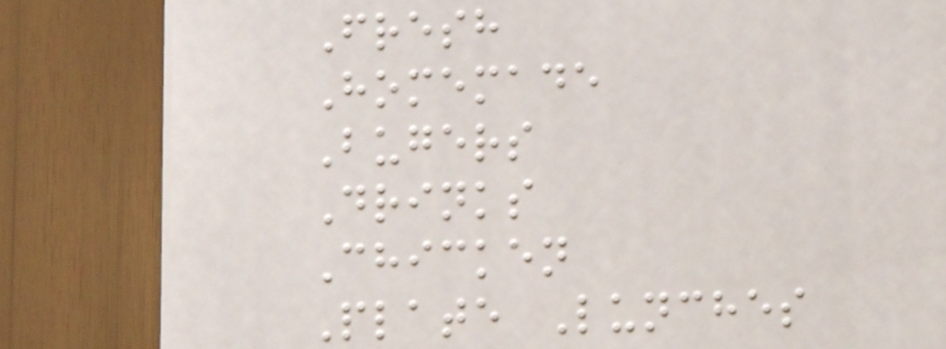Fresh
Homemade
Bugers
Drinks
Chicken
Plate Lunches
